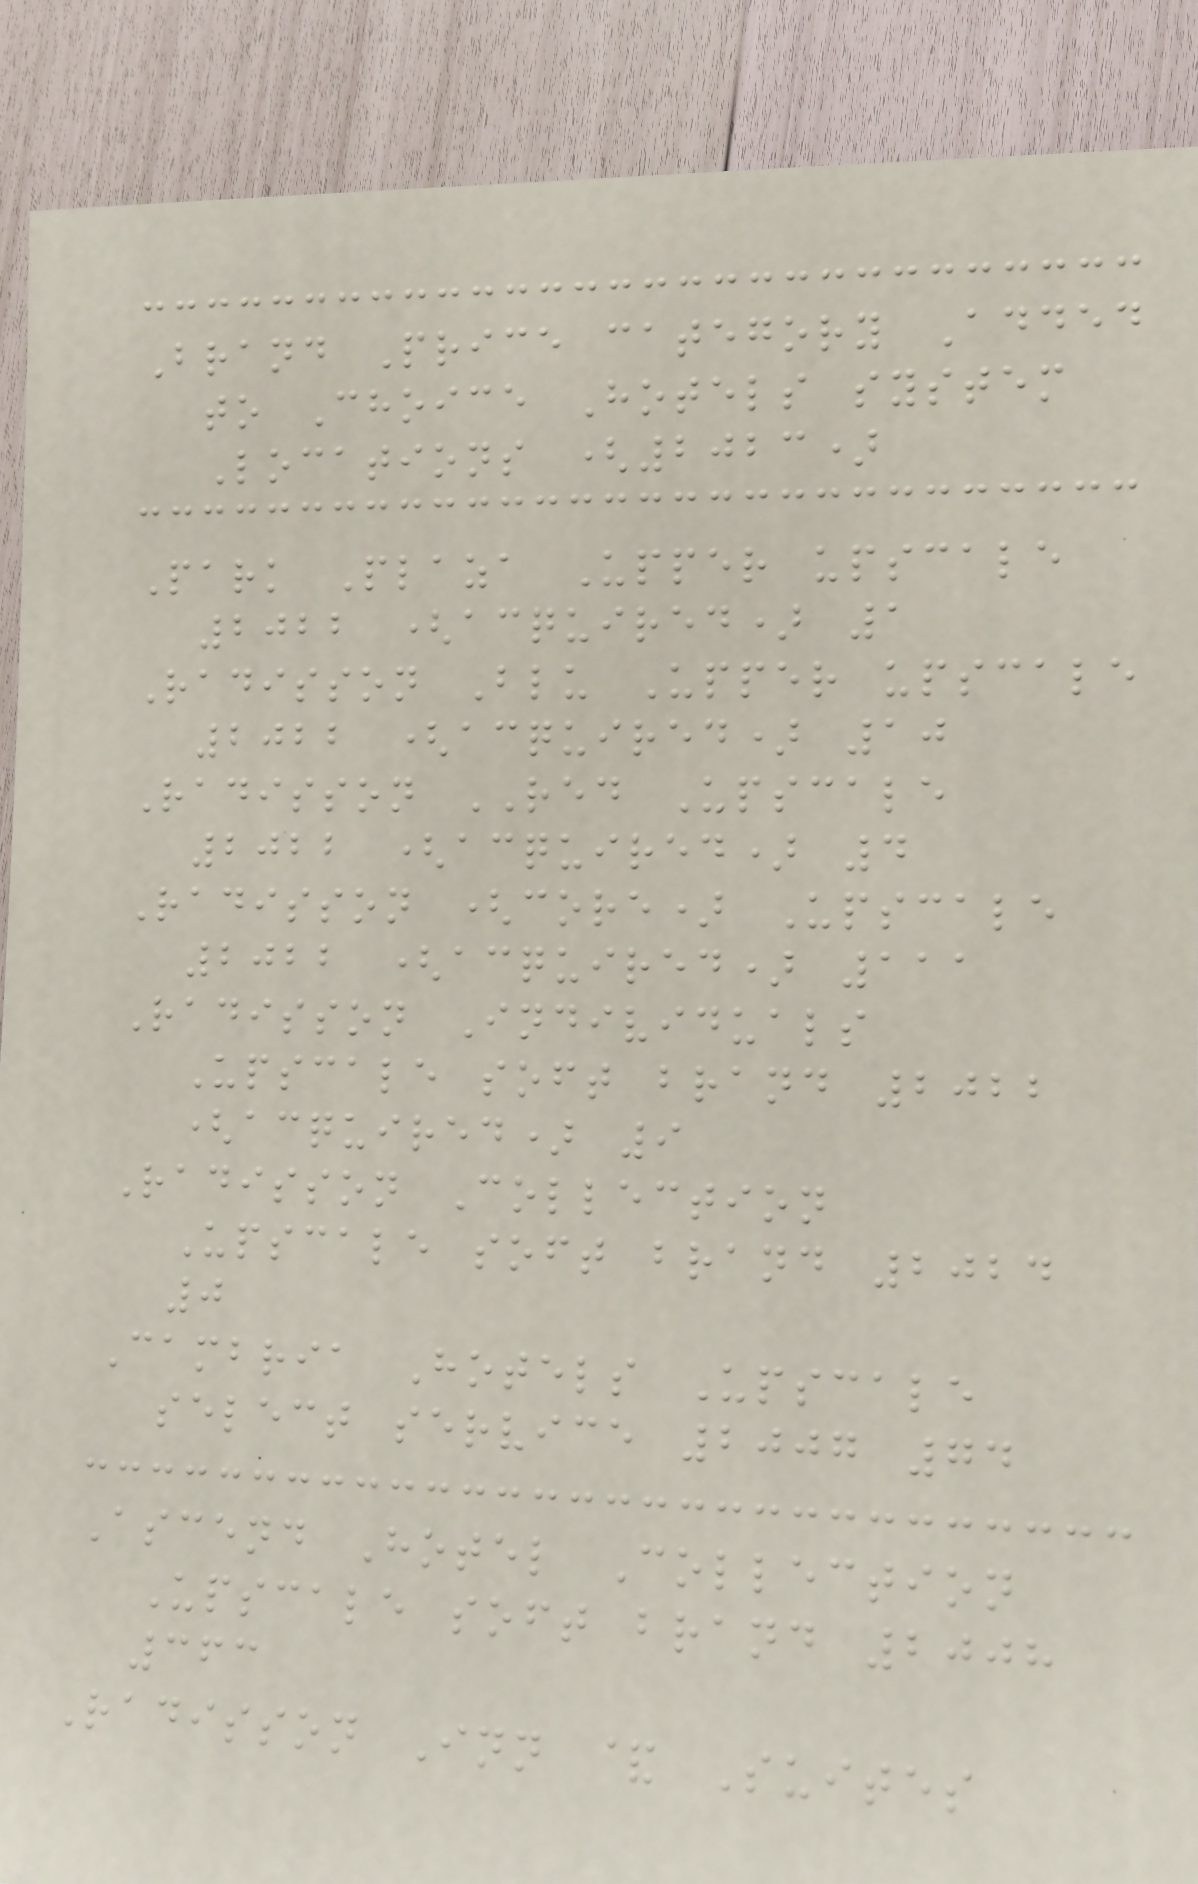Brand Price category Added
to Choice Hotels system
Locations (2023)
Park Plaza Upper upscale
2022 (acquired) 1
Radisson Blu Upper upscale
2022 (acquired) 10
Radisson RED Upscale
2022 (acquired) 4
Radisson (core) Upscale
2022 (acquired) 111
Radisson Individuals
Upscale soft brand 2022
(acquired) 9
Radisson Collection
Upscale soft brand 2024
0
Cambria Hotels Upscale
select service 2007 74
Ascend Hotel Collection
Upscale soft brand 2008
363
Radisson Inn & Suites
